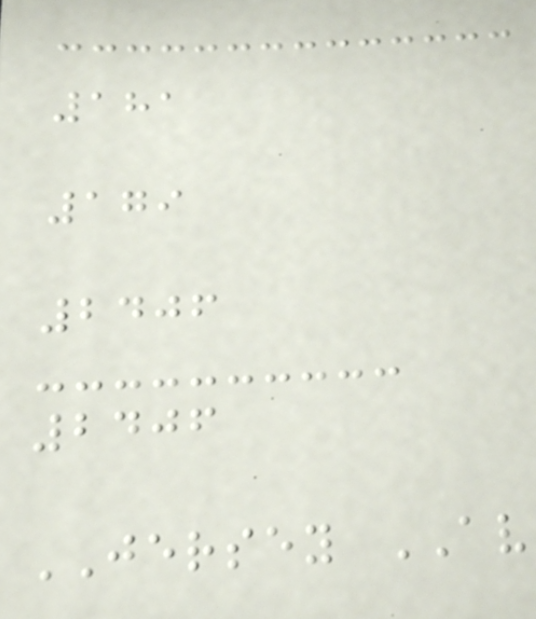181
179
2406
2406
JERSEY AV
